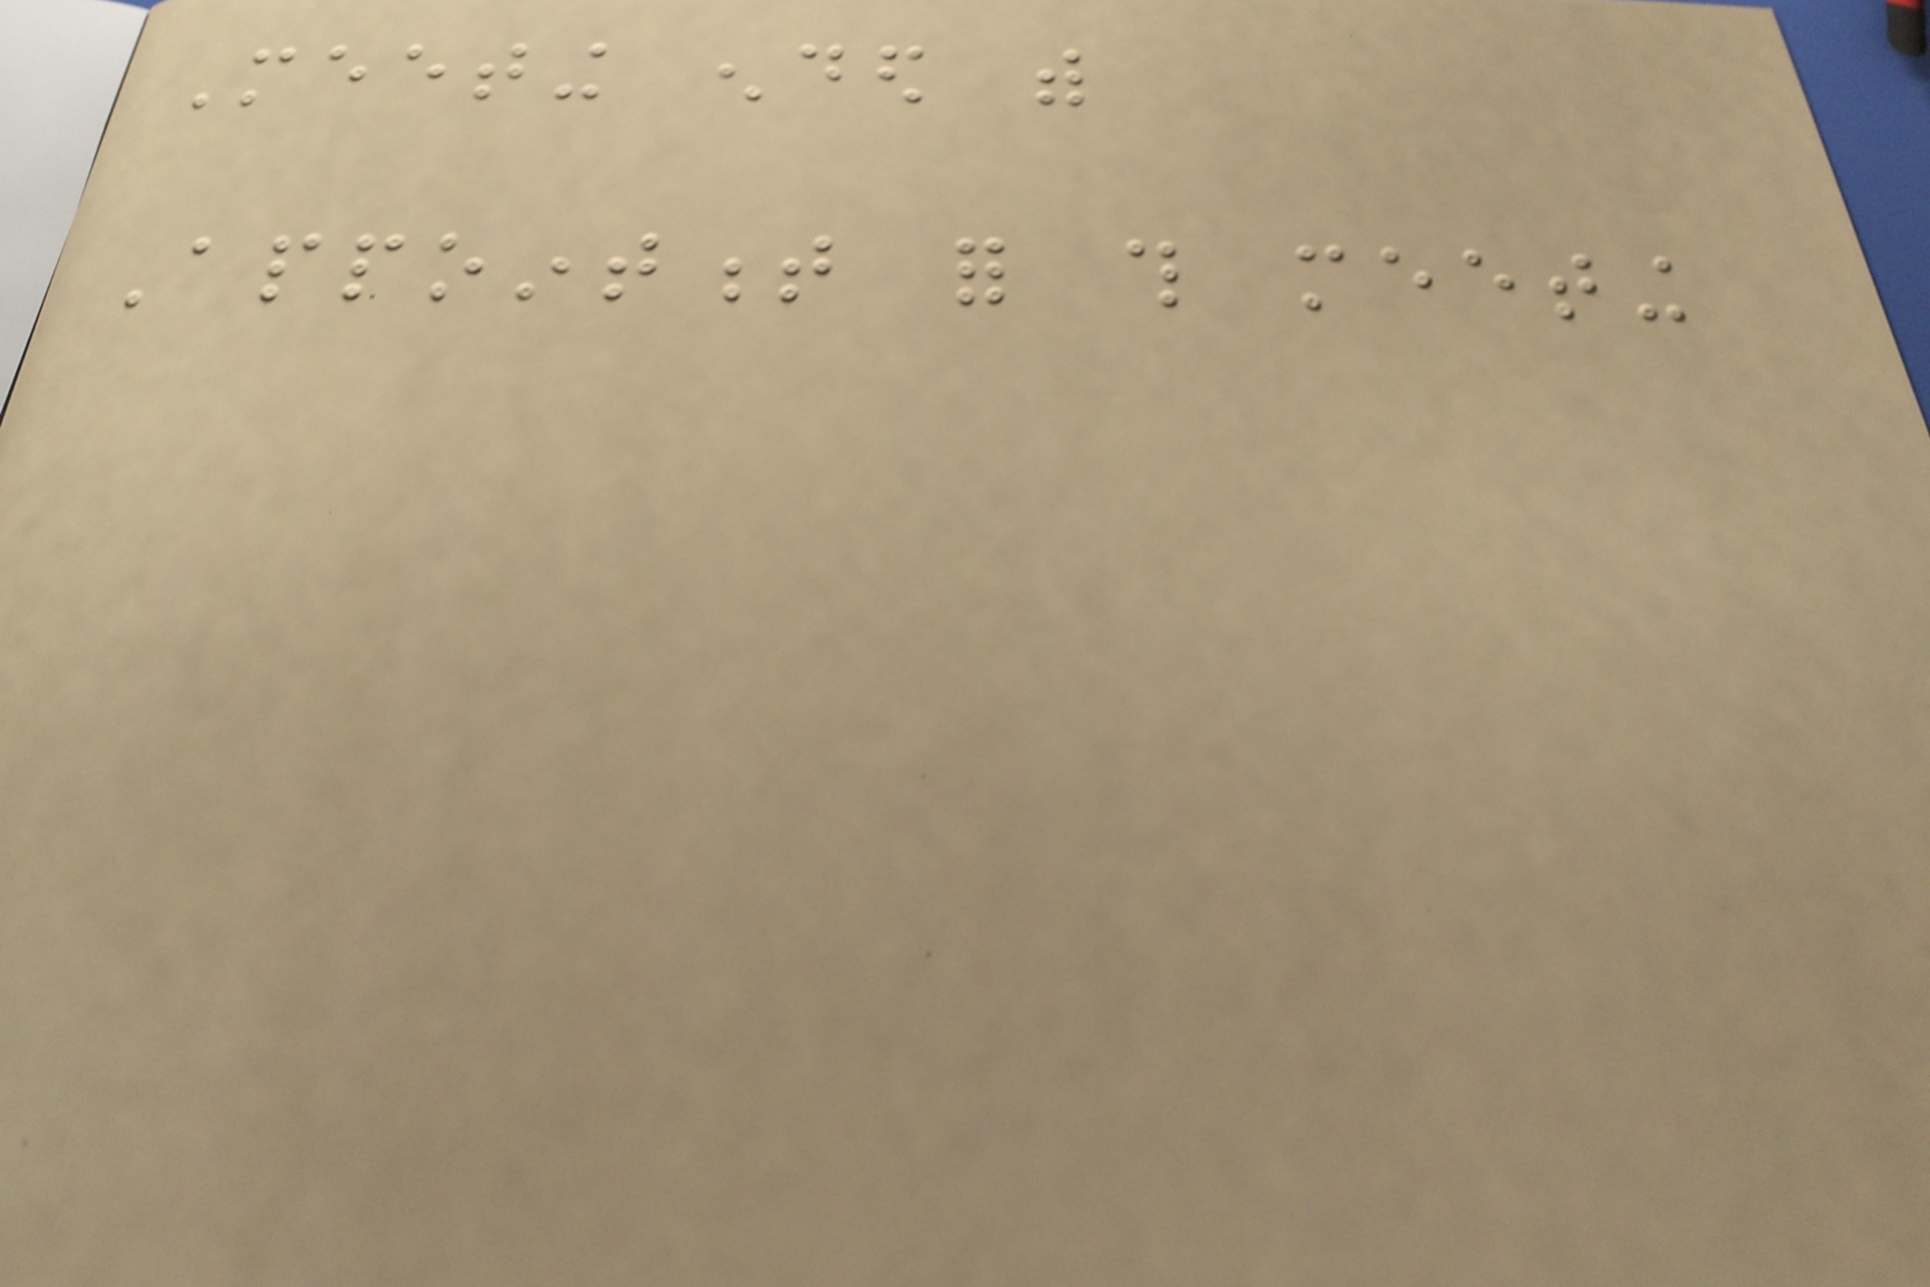Meeting ended with
Appointment for this meeting
